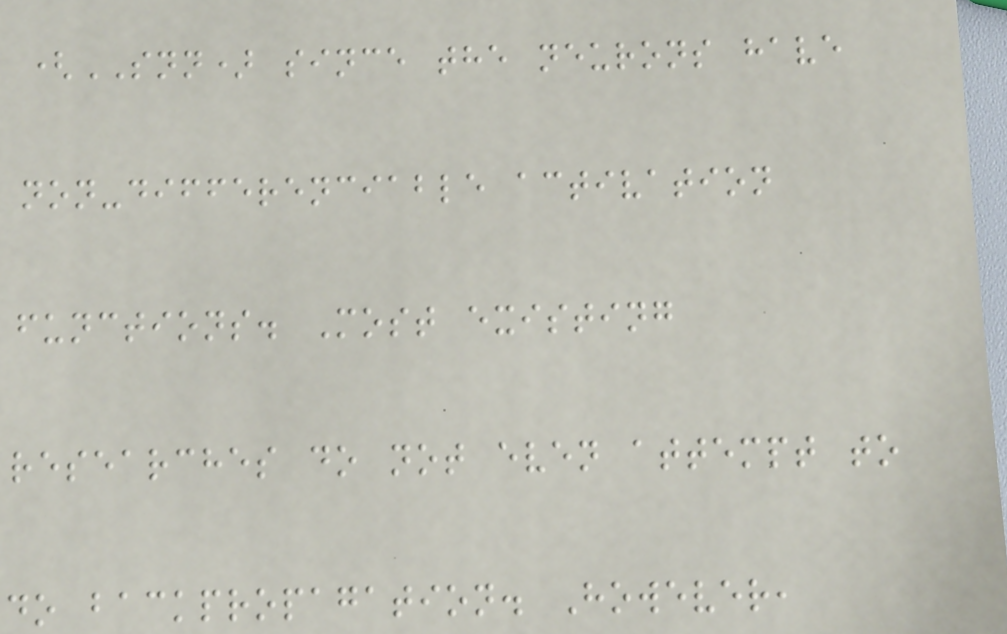(SNN) since the neurons have
non-differenciable activation
functions. Most existing
researches do not even attempt to
do backpropagation. However,
